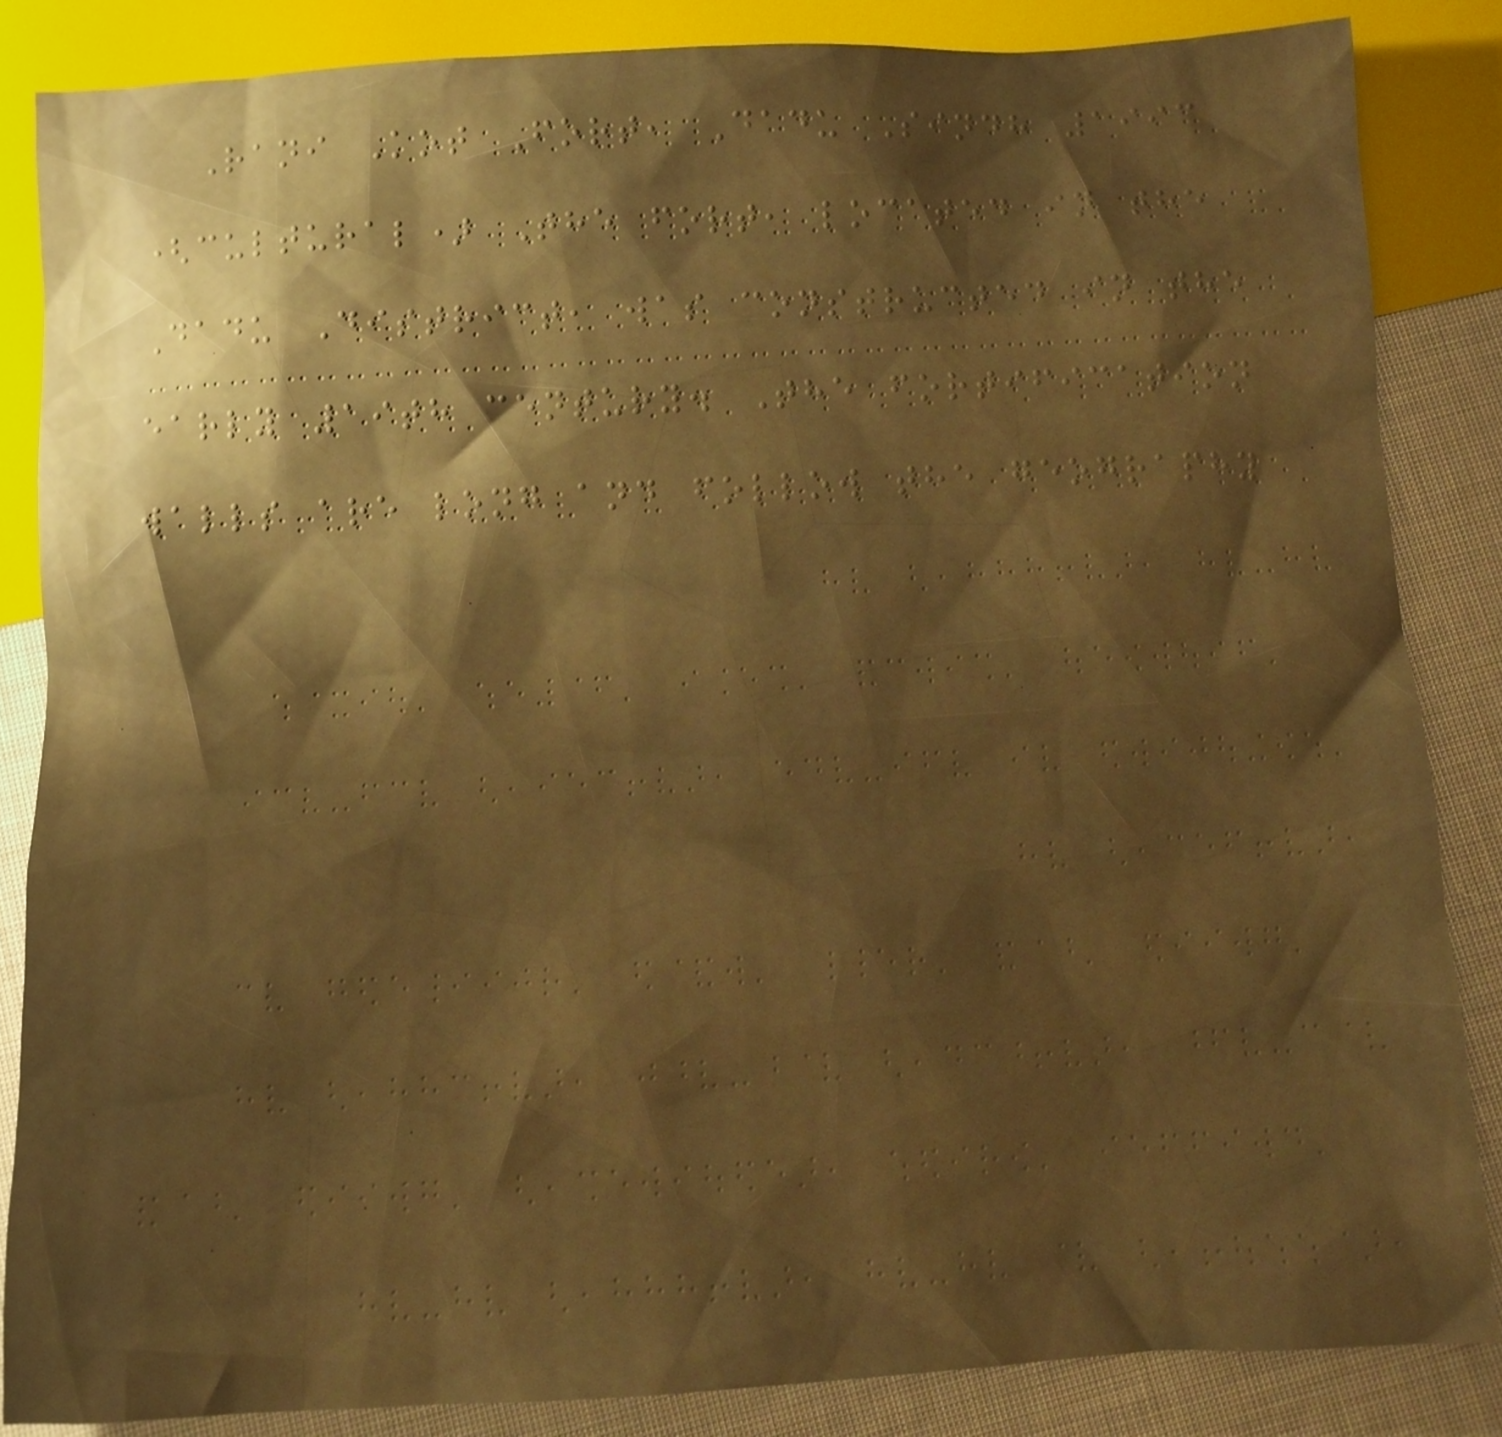Rani Kot Fort, Dadu Sindh 1993
(cultural) The fort, located in the
Dadu District, was constructed in the
early 19th century. The fortification
walls are long and follow the geography
